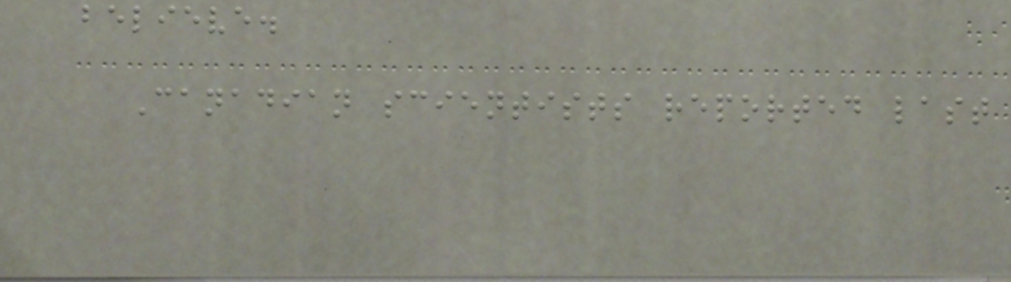believe.
Canadian scientists reported last
